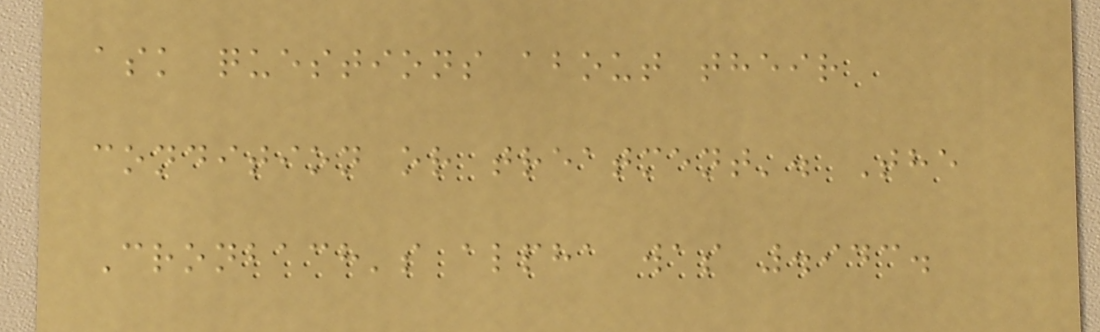ask questions about their
condition or treatment'. The
Cronbach's alpha was .943.
